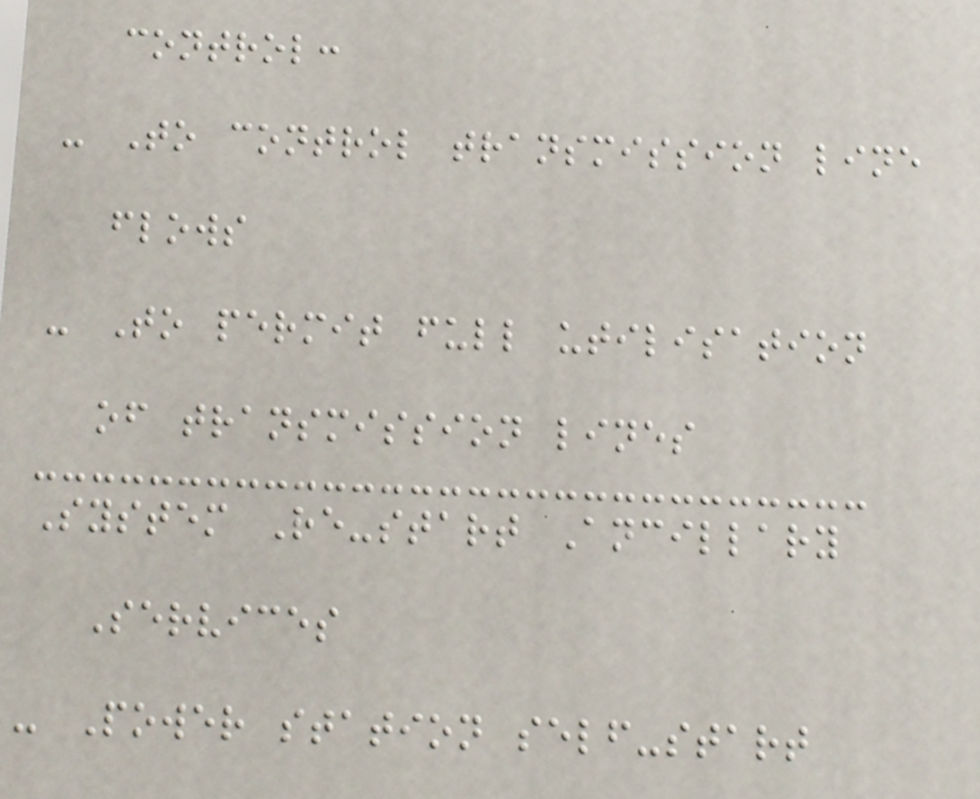control:
- To control transmission line
flows
- To permit full utilisation
of transmission lines
System Re-start Ancillary
Services
- Power station self-start
